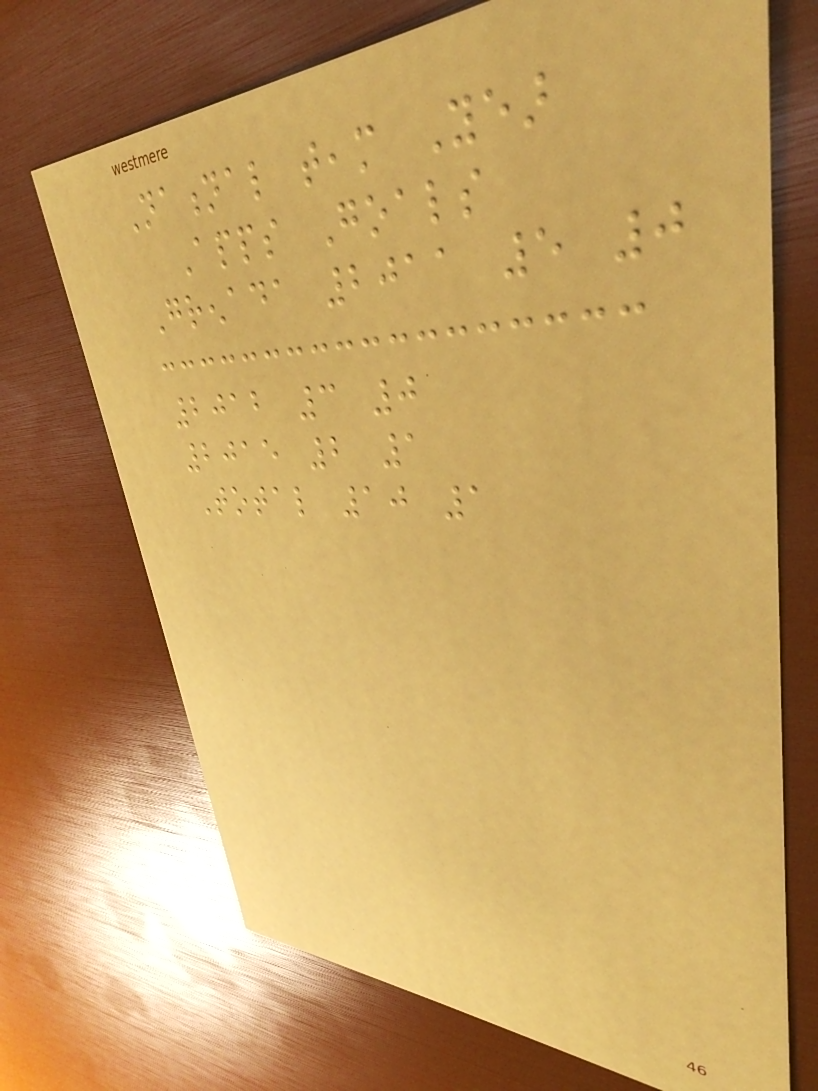National team Year
Apps Goals
Grenada 2011 5 0
2012 3 0
2015 2 1
Total 10 1
